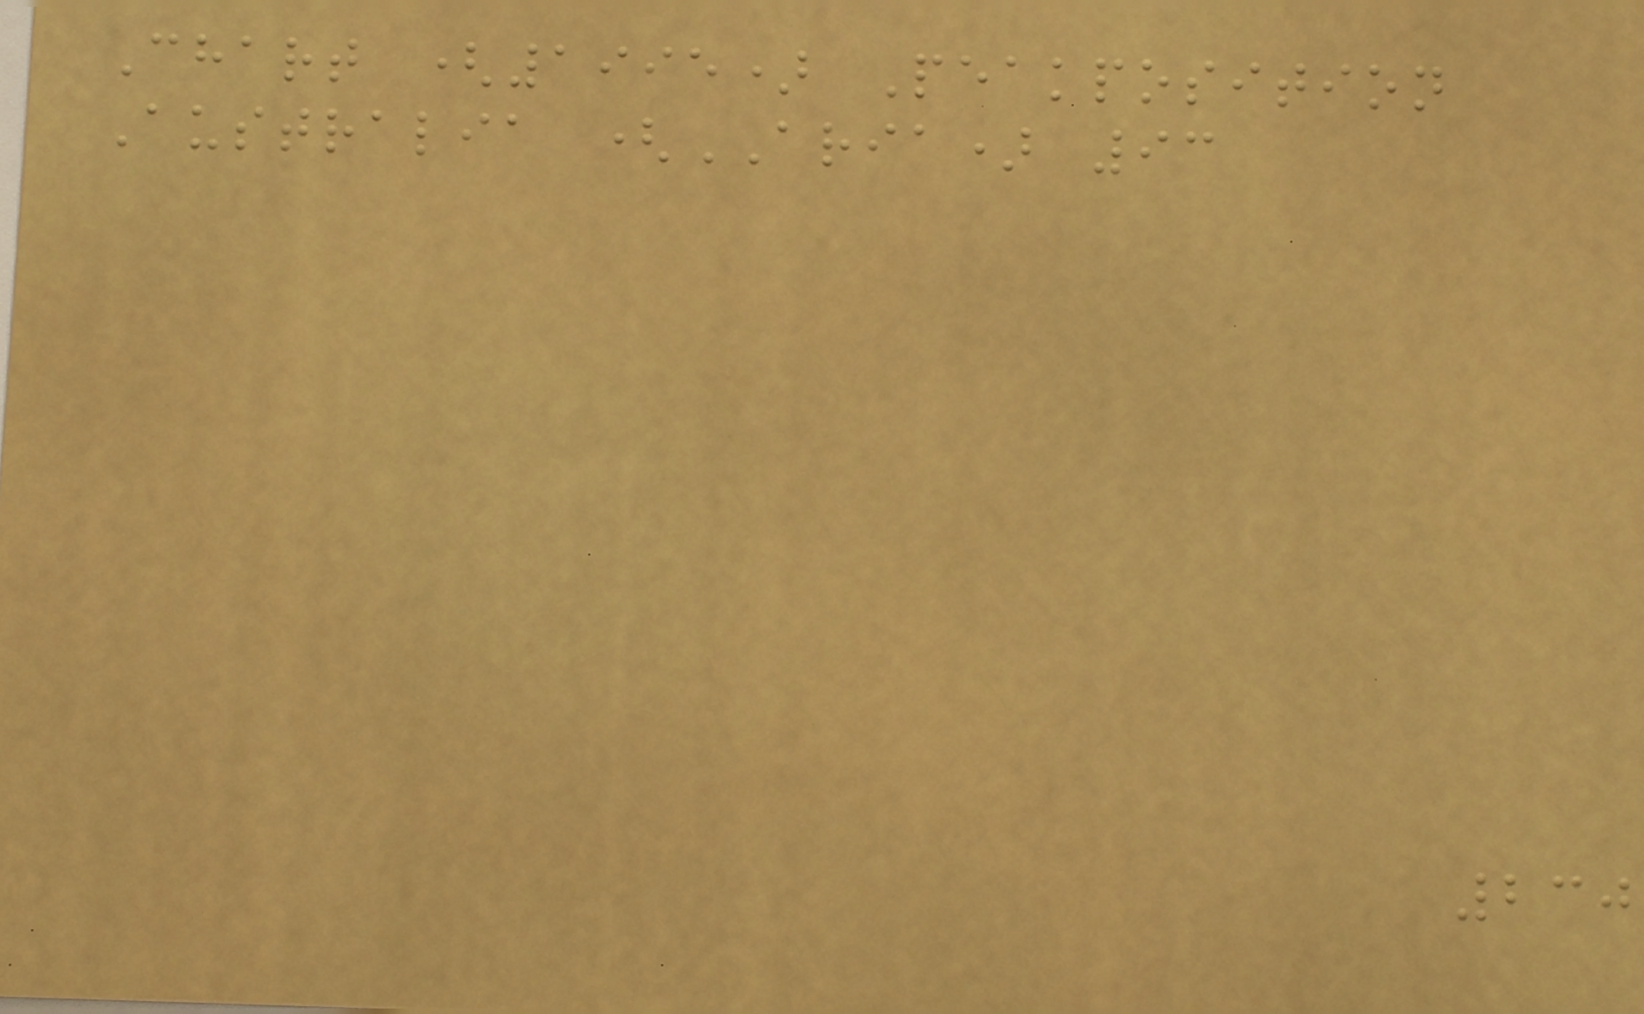Chart (1995) Peakposition
Australia (ARIA) 93
230
